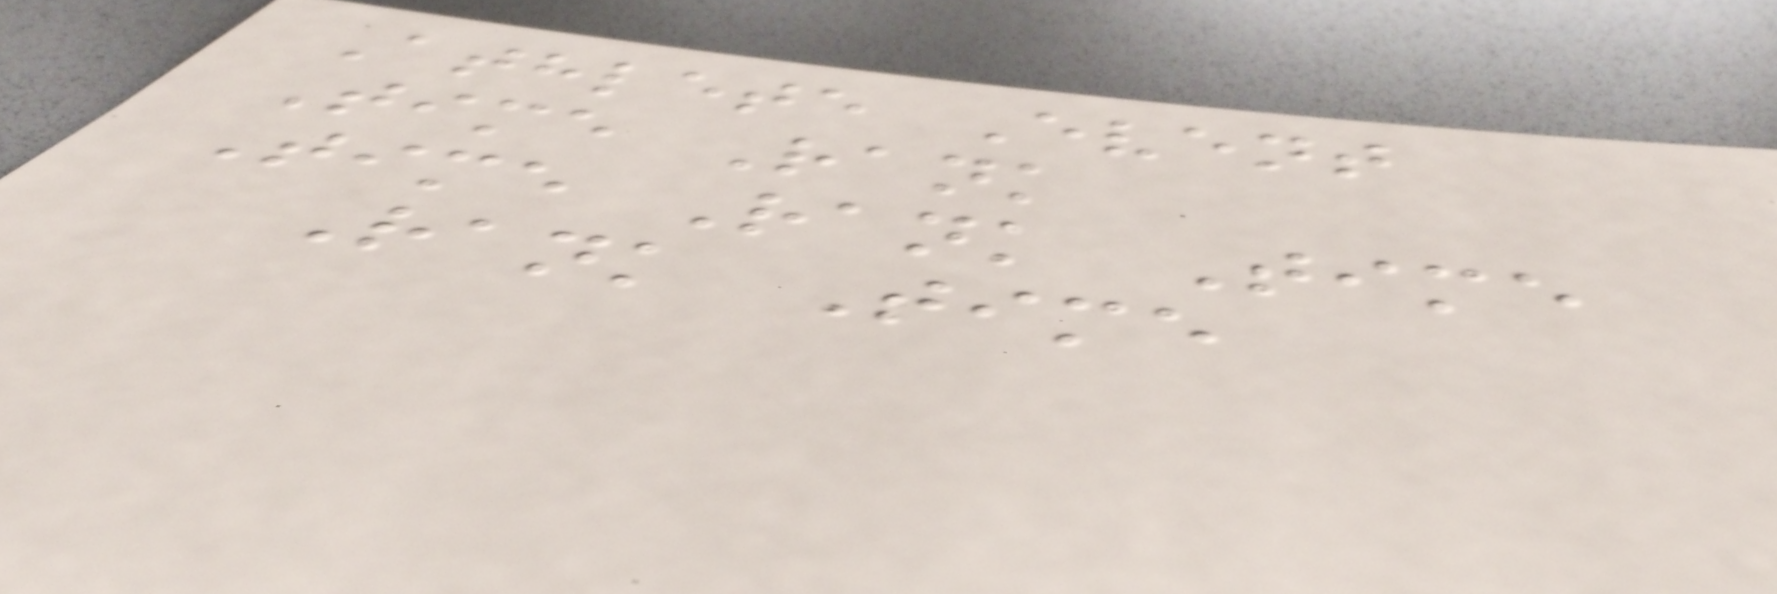Athlete Event
Time Rank
Time Rank Time
Rank Time
